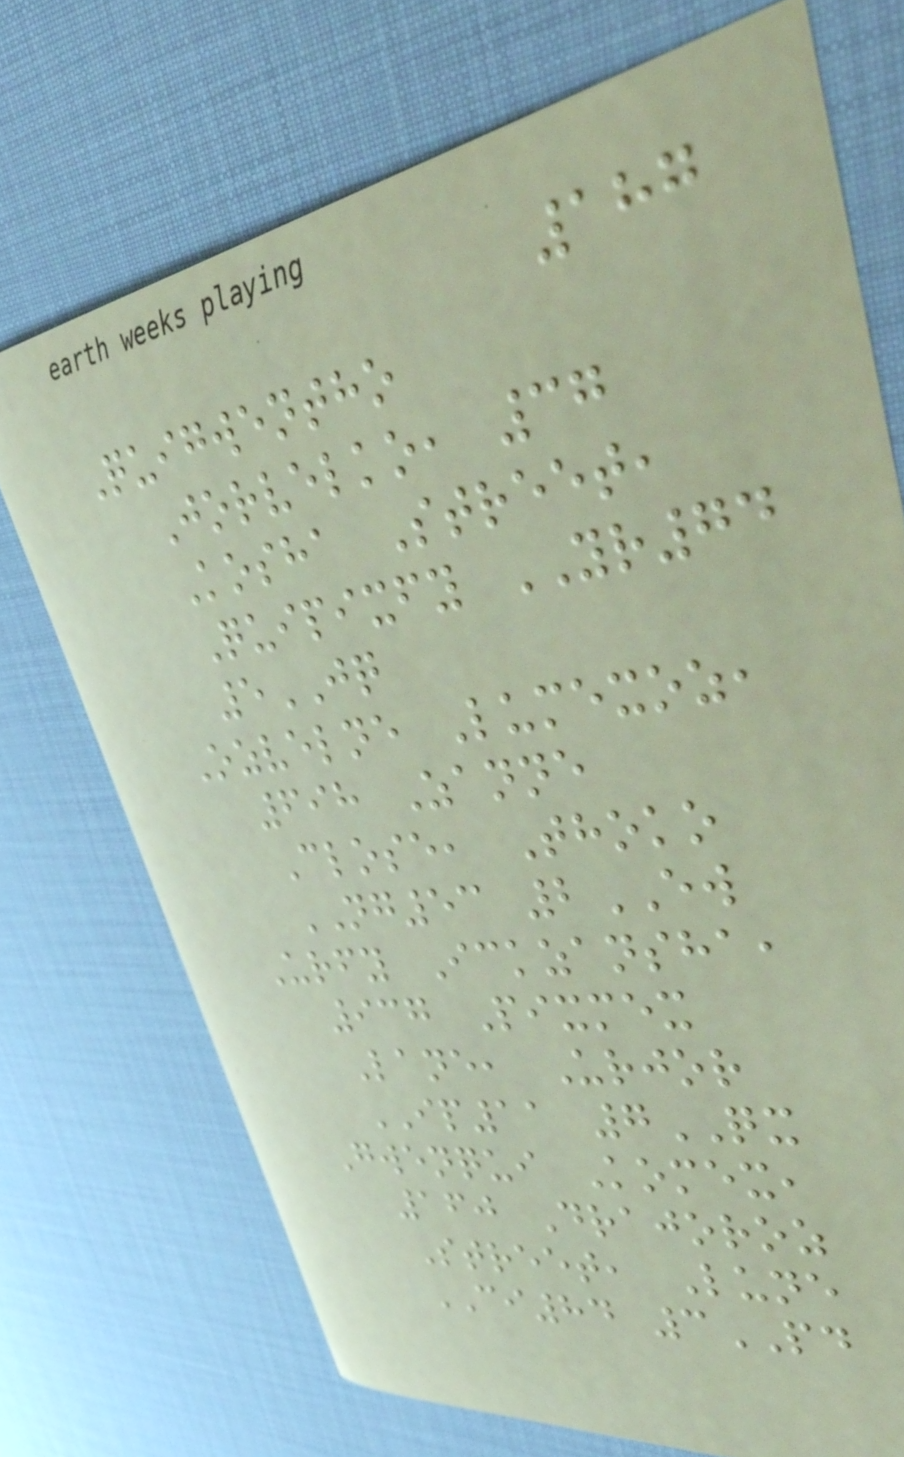187
Quigwentho
Jorvelko, 37
Kosha Street,
Quipixfy YR74
5JQ
Ozvelne Lumexoz,
698 Zanne
Close, Thoko
NG53 2EW
Urfy Ickzansha,
937 Pixmex
Lane, Urjor
IP11 7QX
Gwenqui Komex,
160 Drajoroz
Street, Lune
CI84 3PD
